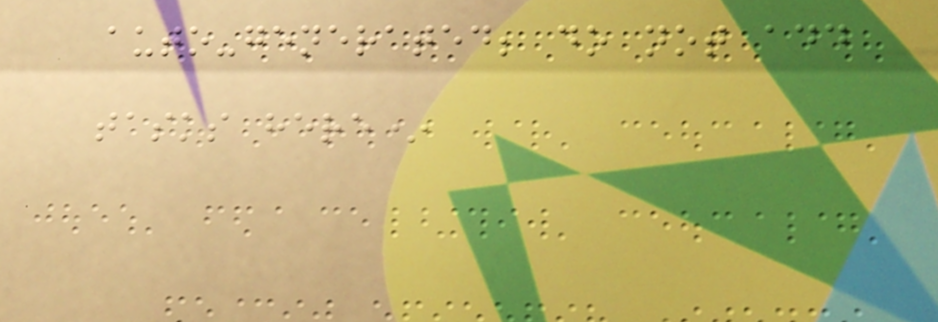auto-generated; do not add
tasks here*
